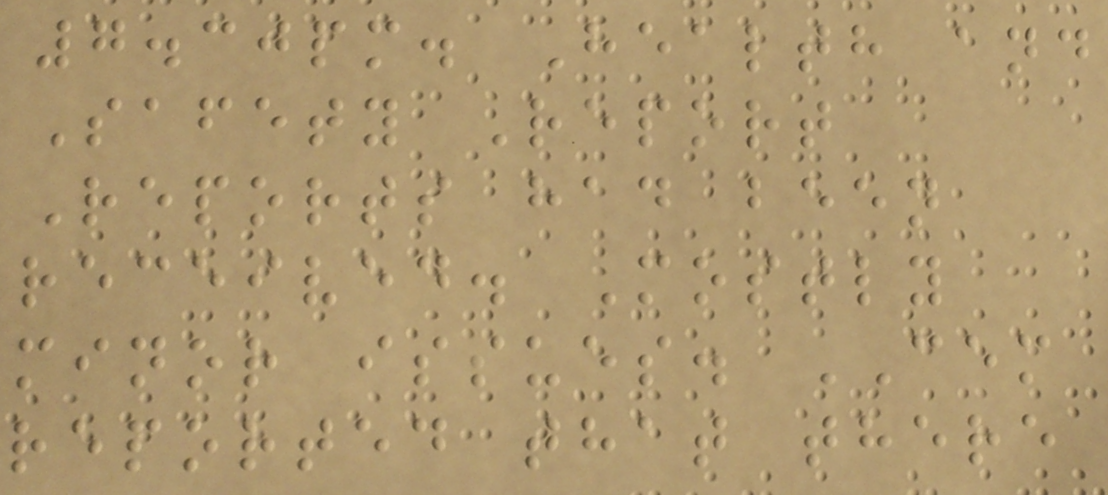7.30pm. Health and
Safety Report
Reports had been
received. Mostly
minor issues. CEM
reported that there
